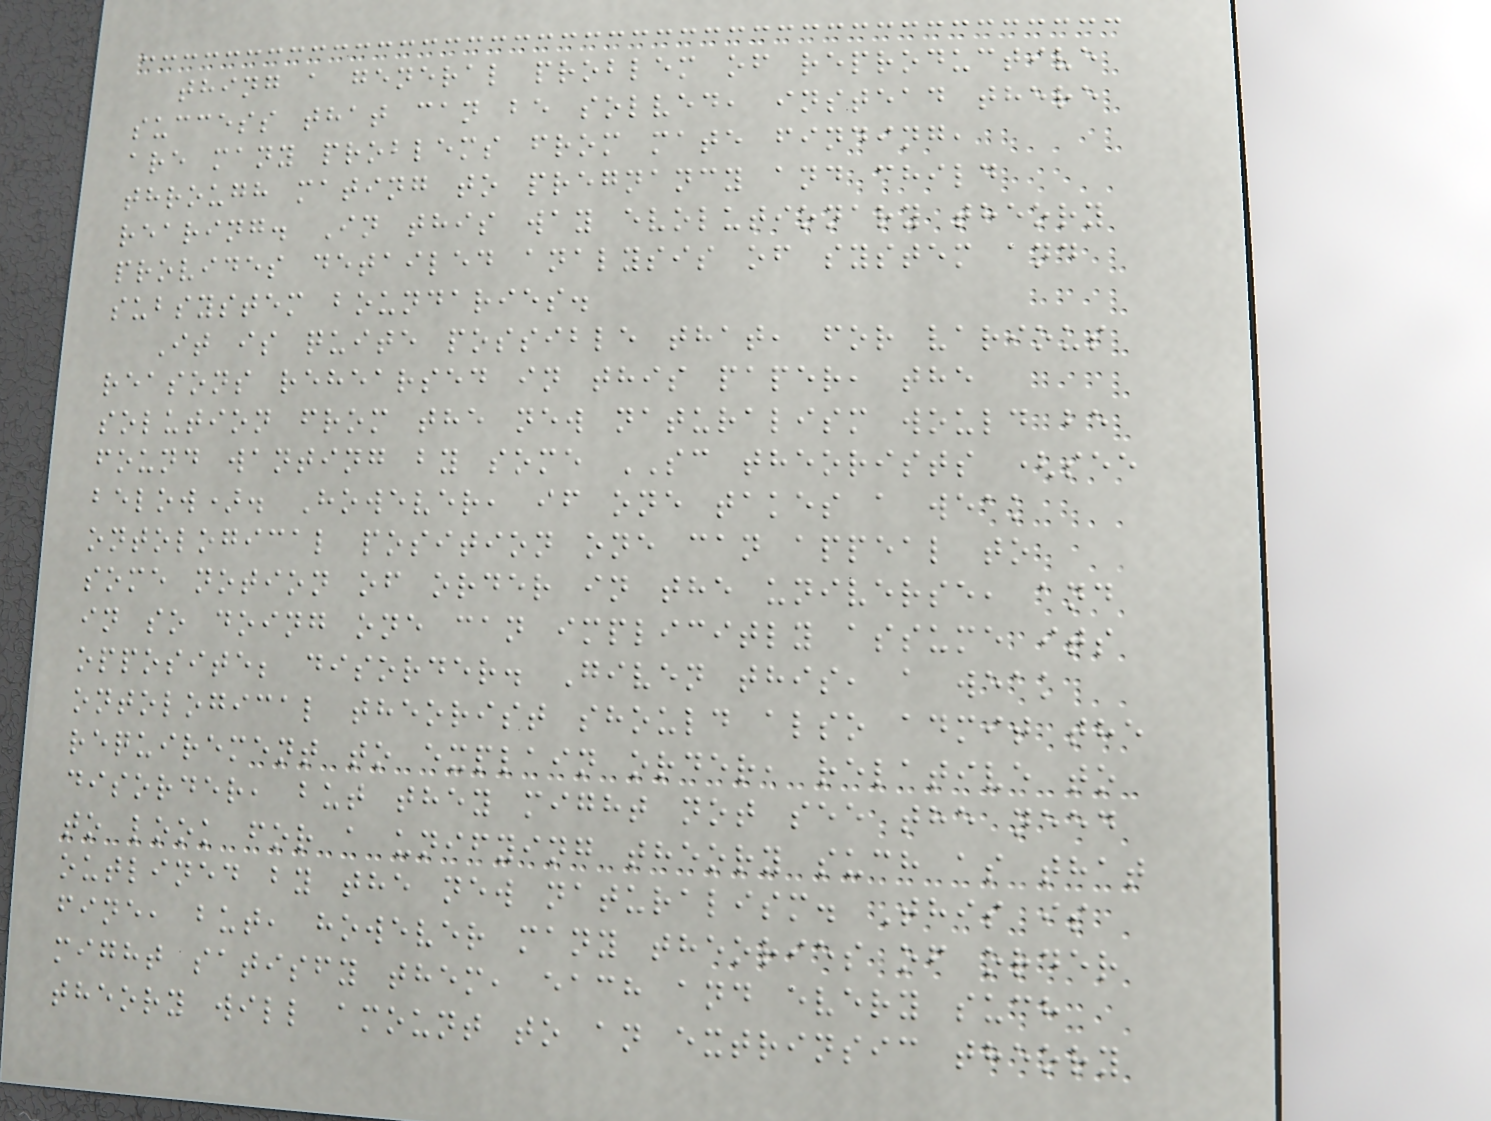thing a general problem of reproductive
success that can be solved, instead there
are many problems from mate finding,
through mating to pregnancy and child
rearing. In this way evolutionary theory
provides detailed analysis of system and
subsystem boundaries.
It is quite possible that, for various
reasons rehearsed in this paper, the
solution from the new naturalism would be
found wanting by some SC theorists (see
below). However, if one takes a weak
ontological position one can appeal to
some notion of order in the universe, and
in so doing one can implicitly assume its
opposite; disorder. Given this, a weak
ontological theorist should also admit the
requirement to explain order, relative to
disorder, but they might not see the need
to look for a unifying theory such as that
outlined by the new naturalism. This is
fine, but, however many theories of order
might satisfy them, each and every such
theory will amount to an extrinsic theory
